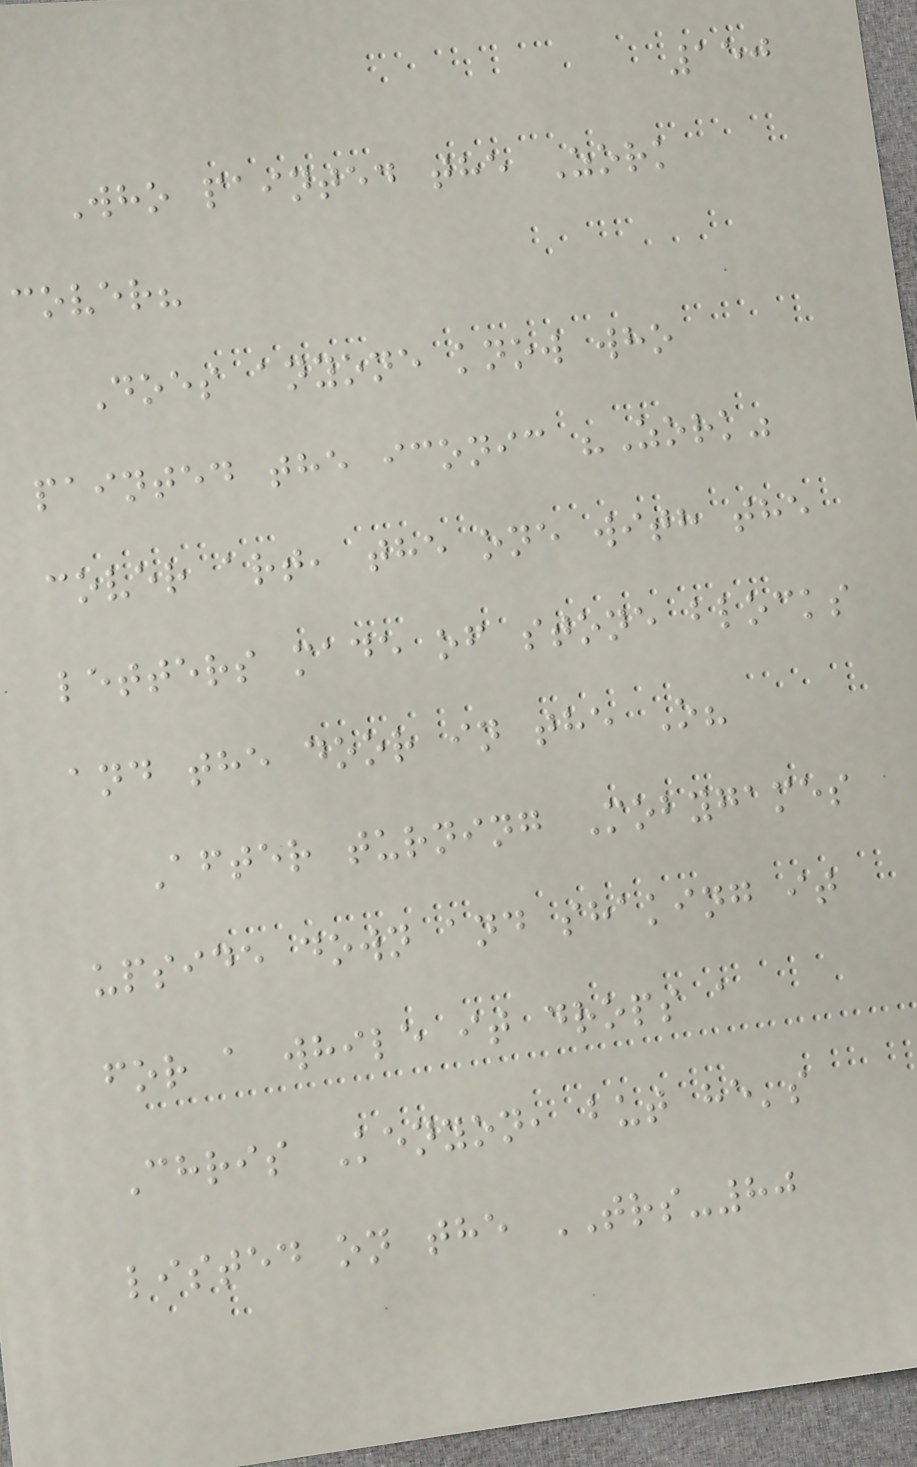150
Who painted the Zork
cover?
Does anyone know who
painted the iconic "Zork"
cover art, the one with the
letters made of stone blocks
and the door in the O?
After turning Mobygames
upside down and shaking it
for a while it drops a
Chris Kenyon, but he's
listed on the TRS-80
